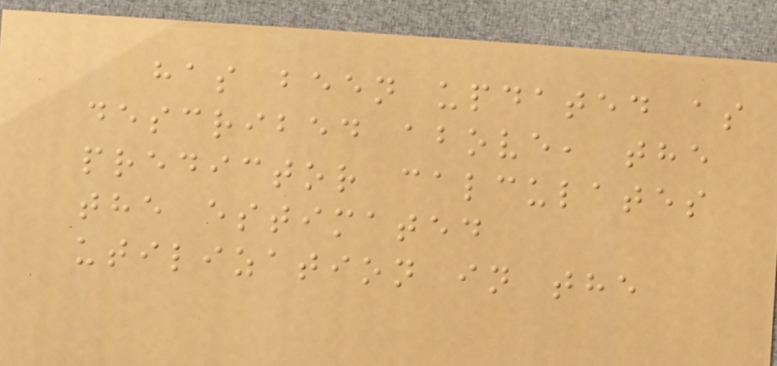has been updated as
described above, the
predictor calculates
the estimated
utilization in the
